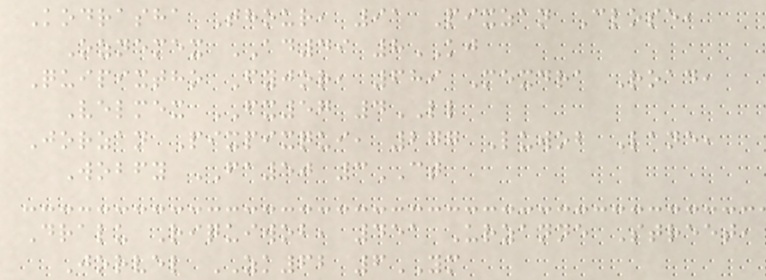Kodrasha Thour, 91 Pixzan Close,
Oznemex AD49 8KJ
Quipixtho Fyjor, 689 Mexdra Road,
Velmex FX57 4LL
Jorzan Pixpixqui, 277 Luwob Lane,
Wobfy FA50 3CT
Dralu Riquiwob, 451 Urzanne Street,
Jorvel ZK62 6YM
